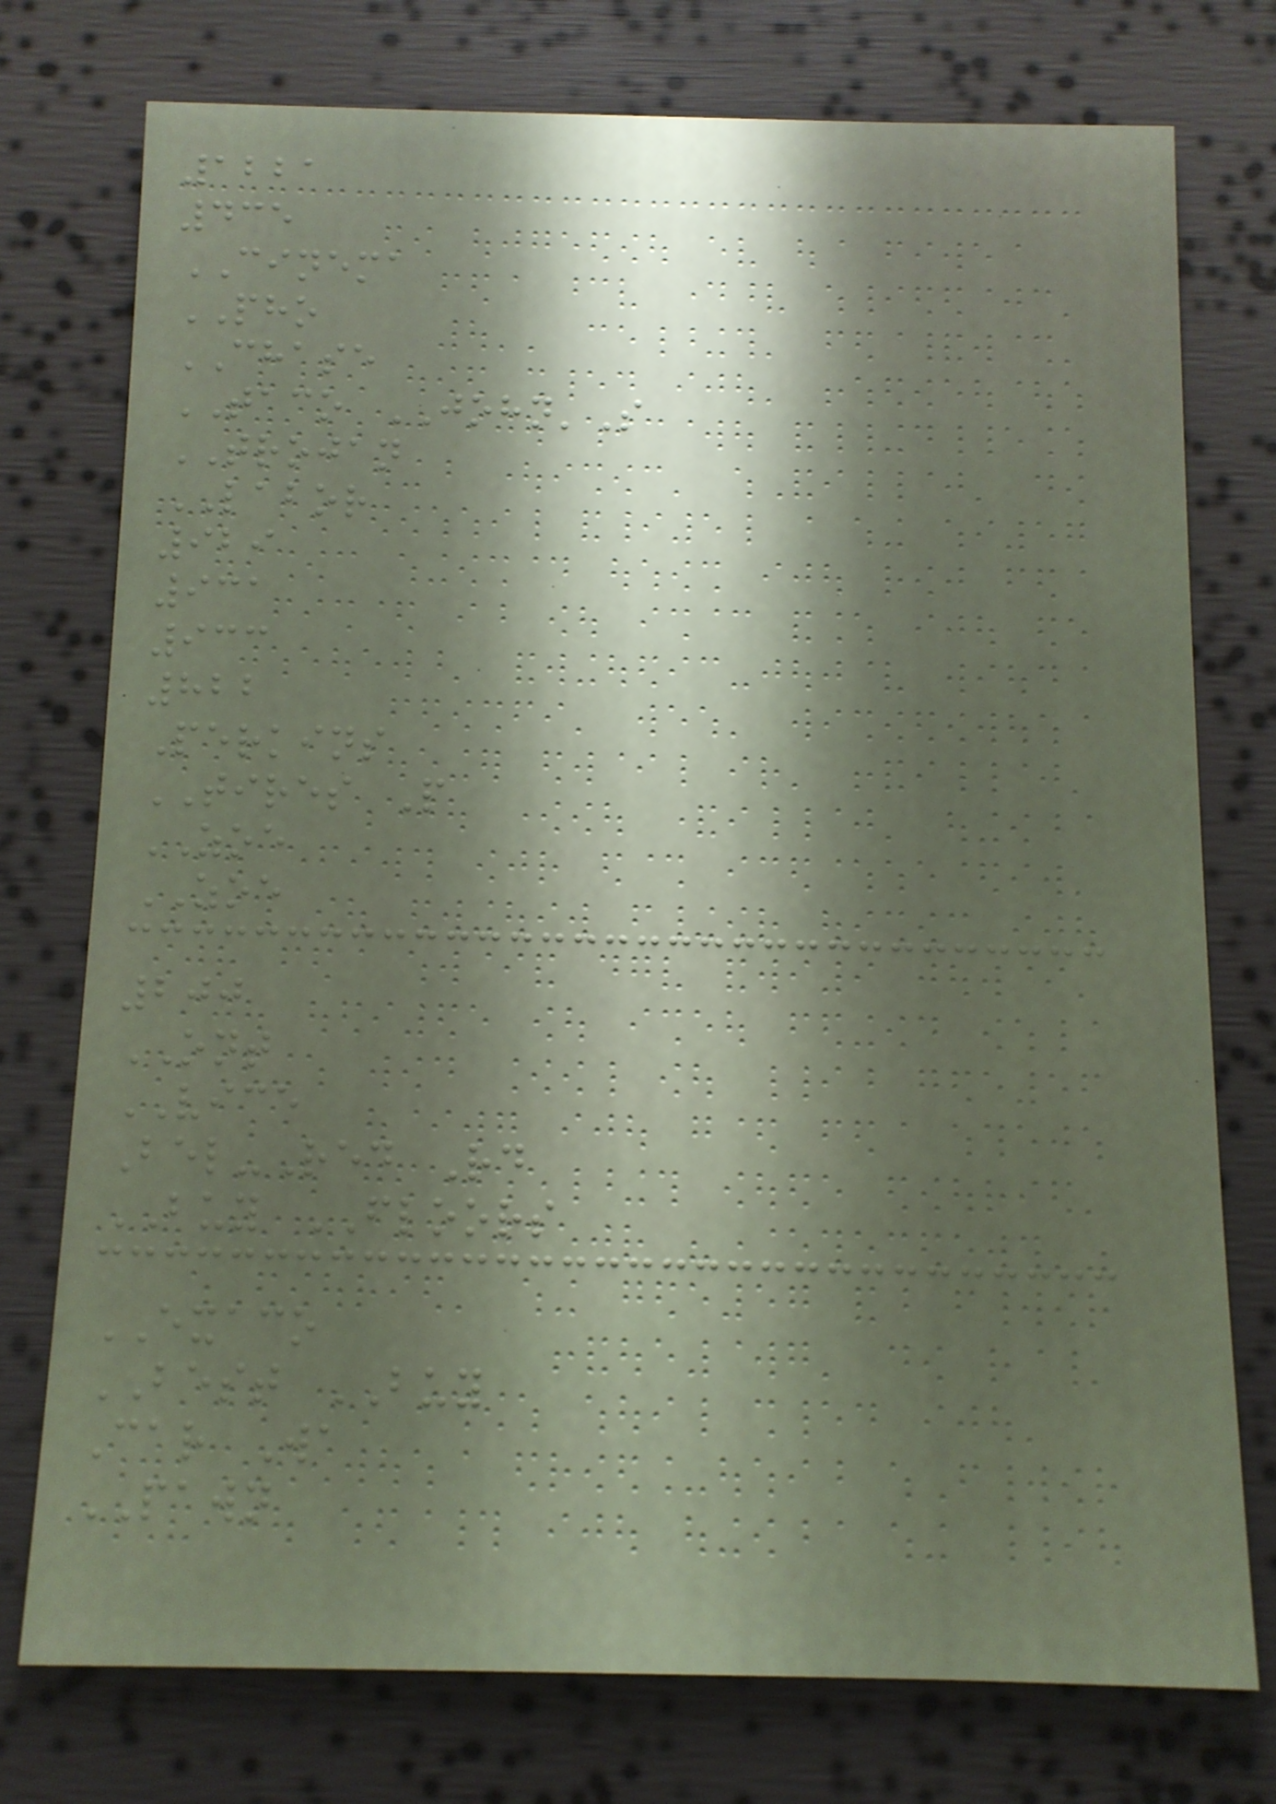1221
435
CINEMA
PHO
CHASE
TACO JOHN'S
TROJAN
LABOR
929
931
933
822
Perkins
TIRES P
ZOE
ZOE
200
ONT
VICE
Bel-Red Rd
BUY FLOORS
EXACO
BEST BUY
Car Wa
PAWN
